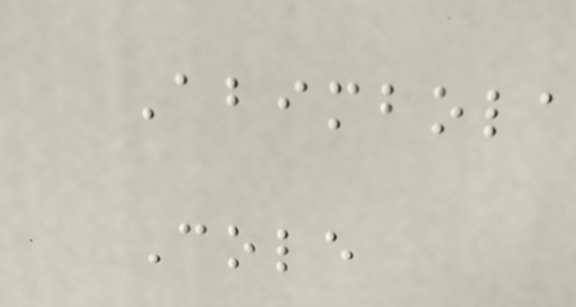Abimbola
Cole
